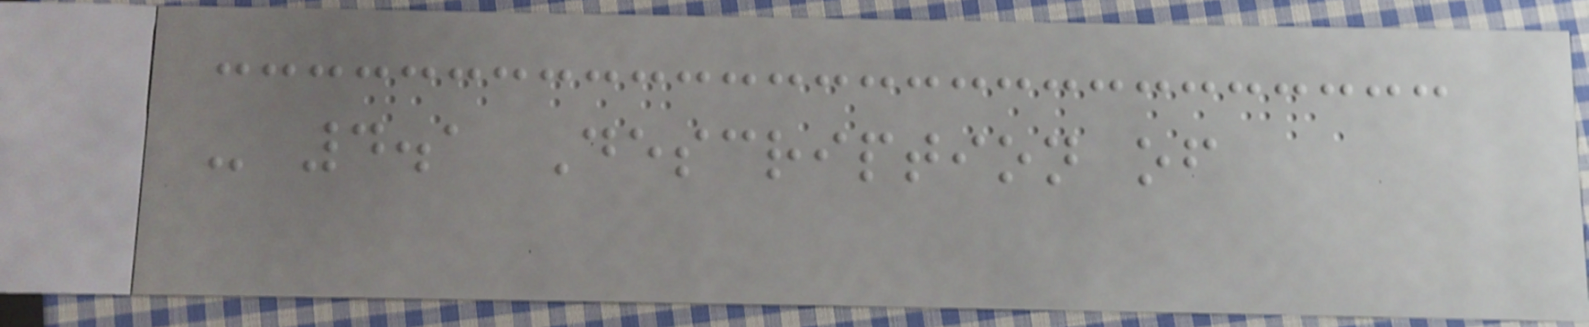- 4.1 Description of
